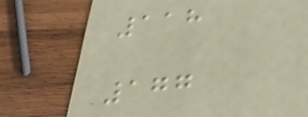118
177
